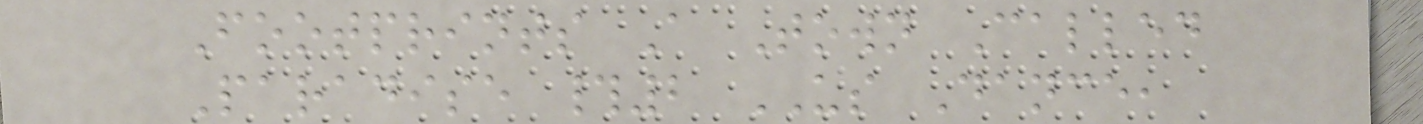Footprints A Town Called
Paradise #2 US Dance,
